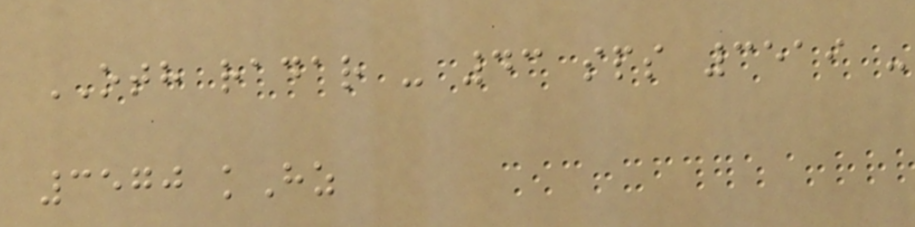OTH radar - 43 sps 3519 -
3570 kHz
